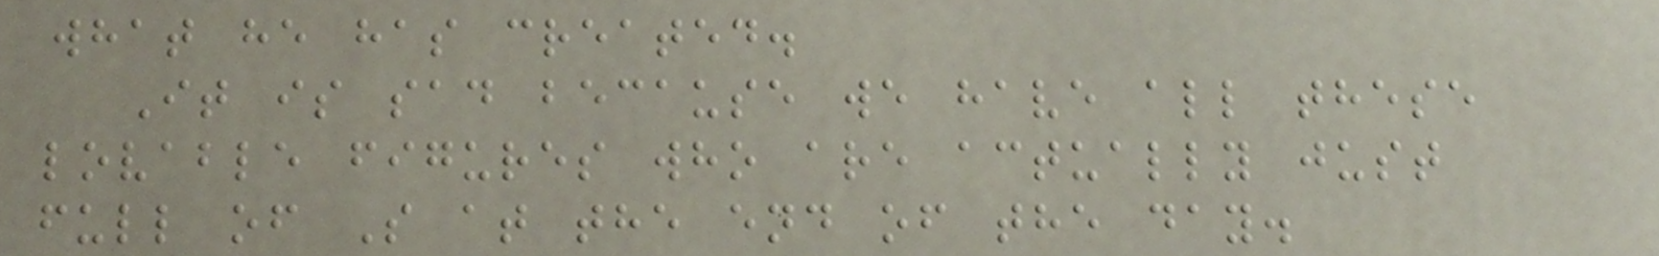what he has created.
It is sad because we have all these
lovable figures who are actually just
full of S at the end of the day.
